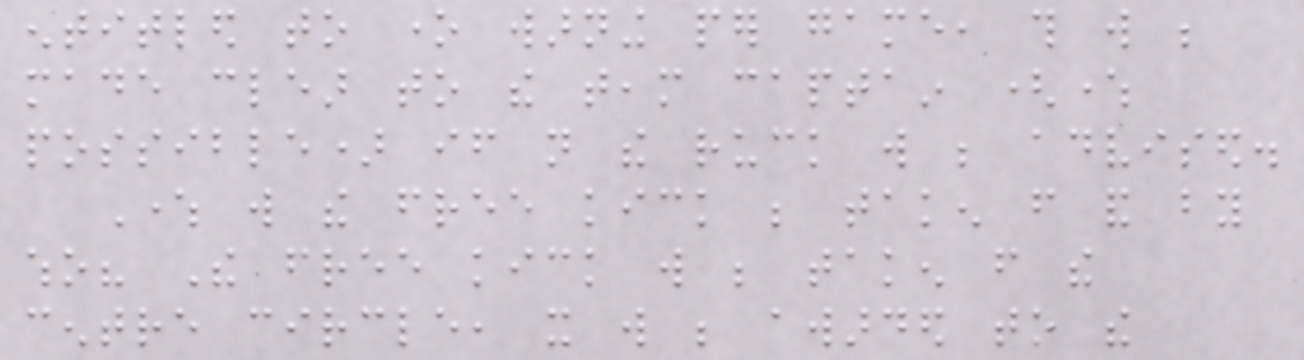entitled to one warning per game, this will be
made clear to the team captain (where
possible) if not the ruck will be advised.
Where will the free kick be taken from and by
who? The free kick will be taken from the
centre circle, it will be awarded to the
